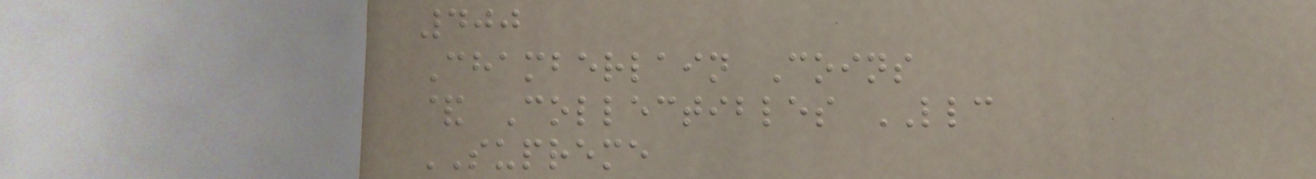400
Chamberlain Coins
& Collectibles LLC
SUPREME
